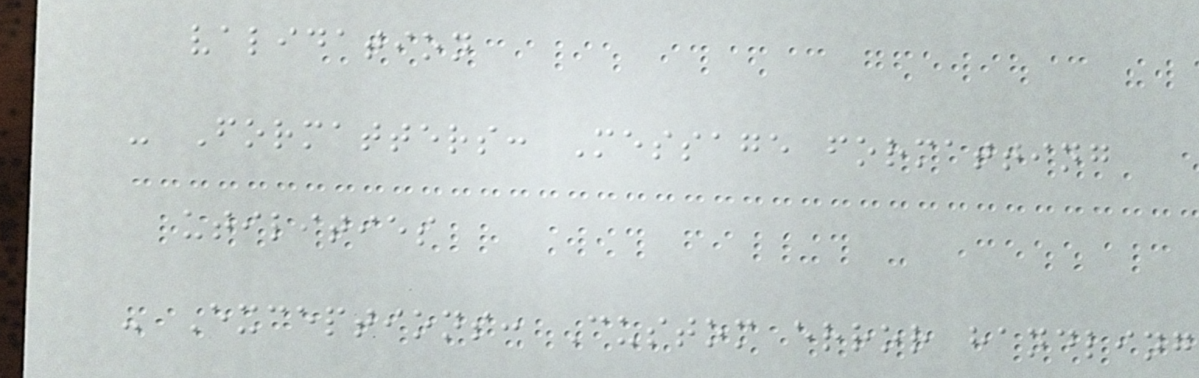validation
- Formatters: Message formatting
utilities
- Exceptions: Custom error handling
